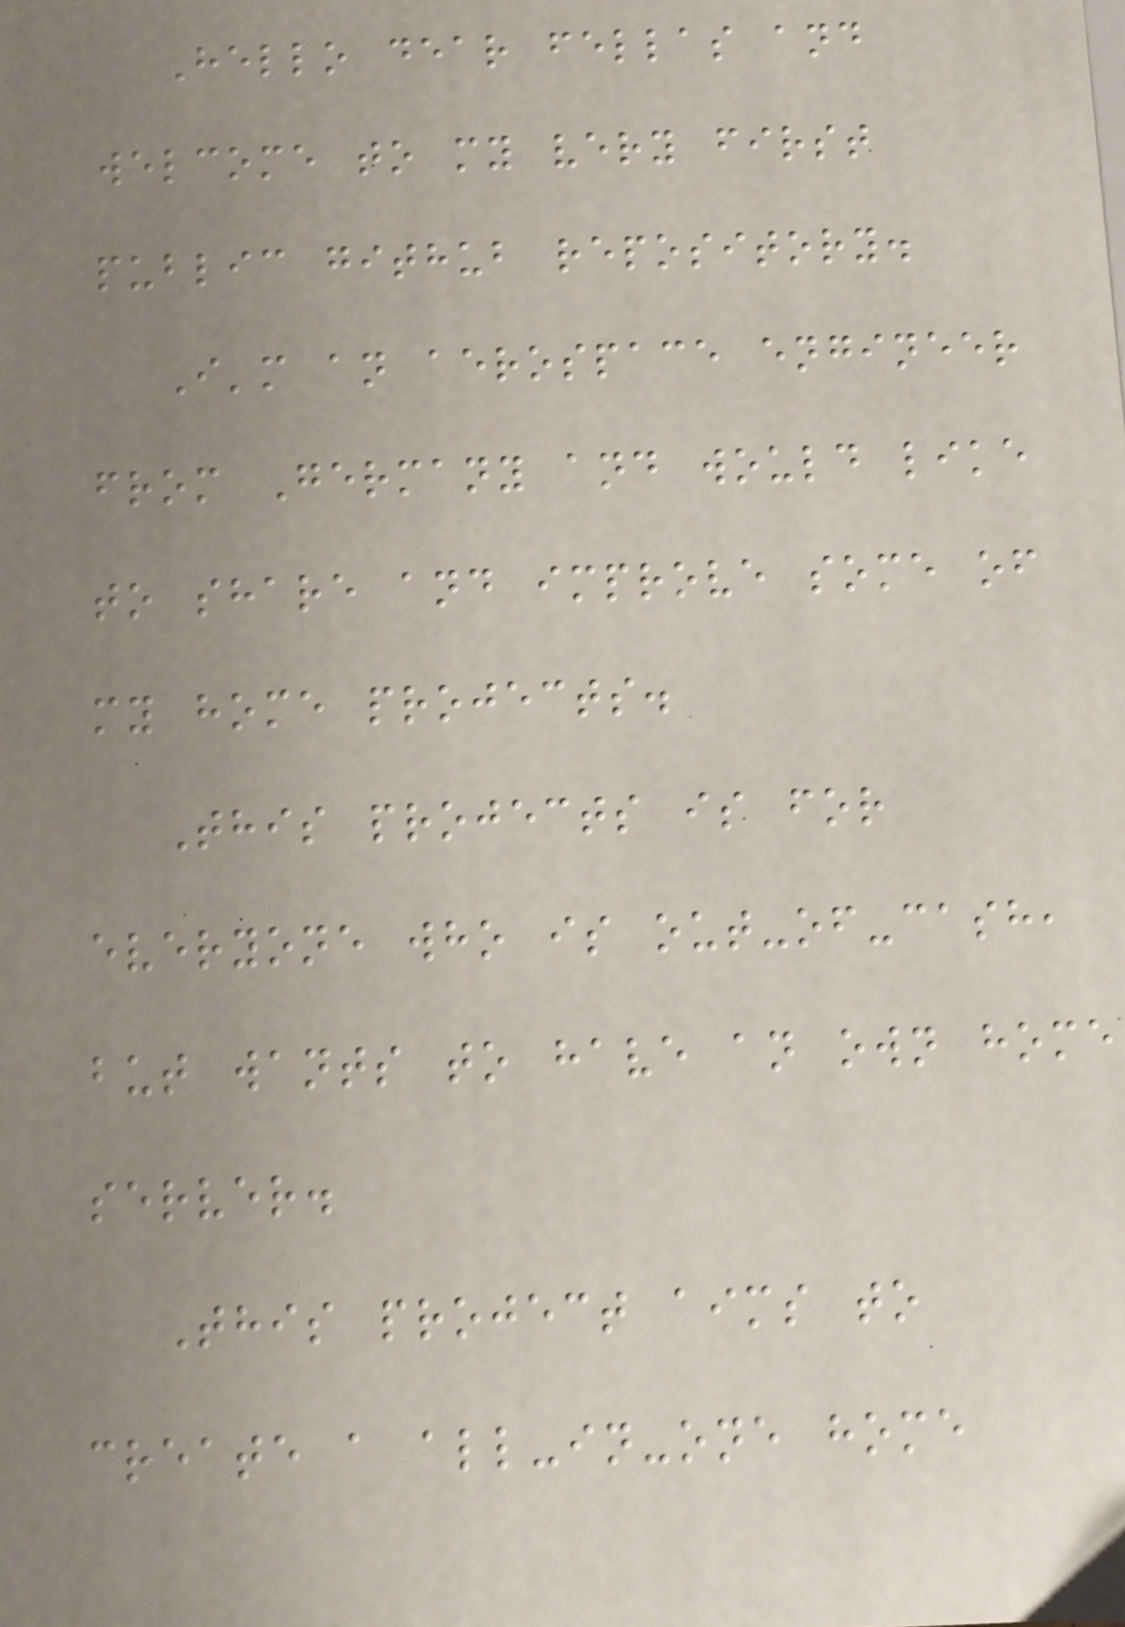Hello dear fellas and
welcome to my very first
public github repository.
I'm an aerospace engineer
from Germany and would like
to share and improve some of
my home projects.
This projects is for
everyone who is out-of-cash,
but wants to have an own home
server.
This project aims to
create a all-in-one home
